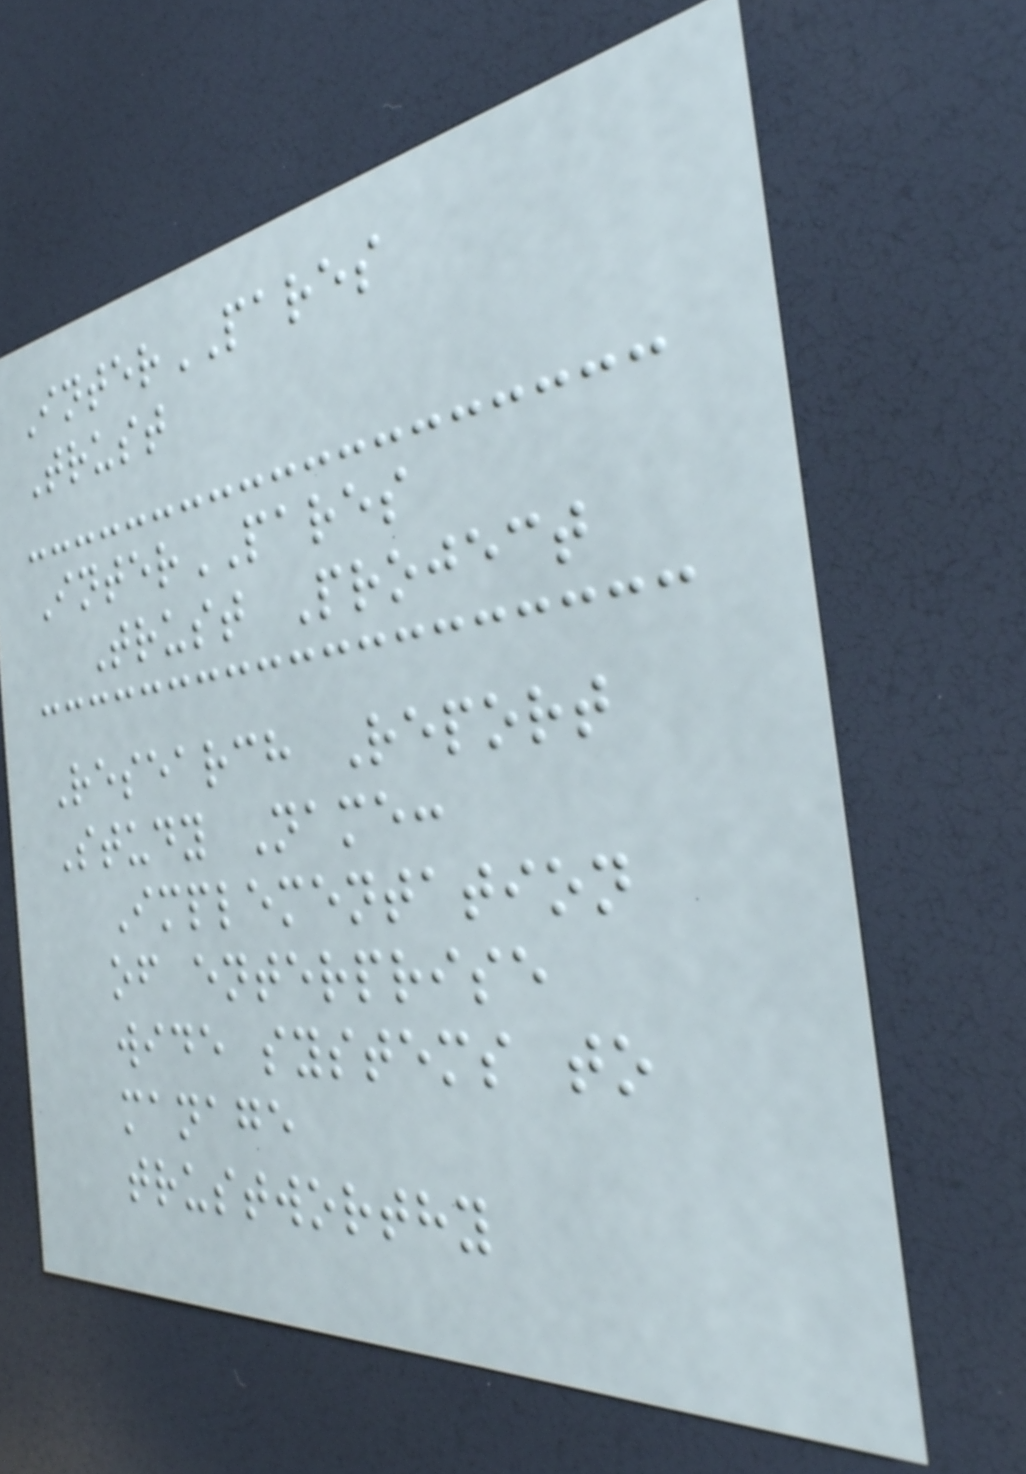InterPARES
Trust
InterPARES
Trust Project
Research Report
Study Name:
Implementation
of enterprise
wide systems to
manage
trustworthy
